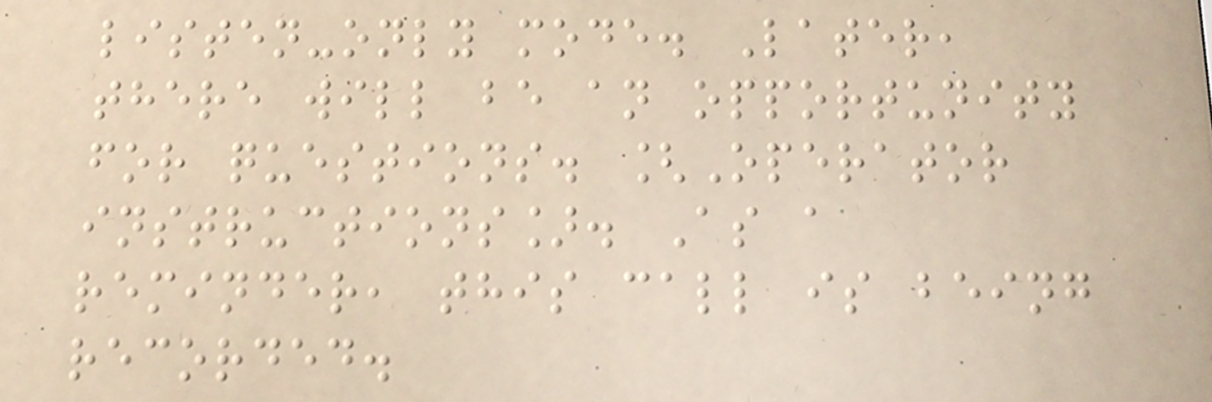listen-only mode. Later,
there will be an opportunity
for questions. [Operator
instructions]. As a
reminder, this call is being
recorded.
